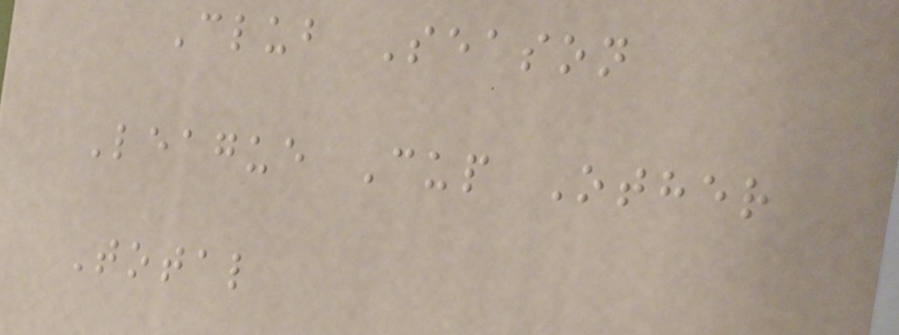Club Season
League Cup Other
Total
